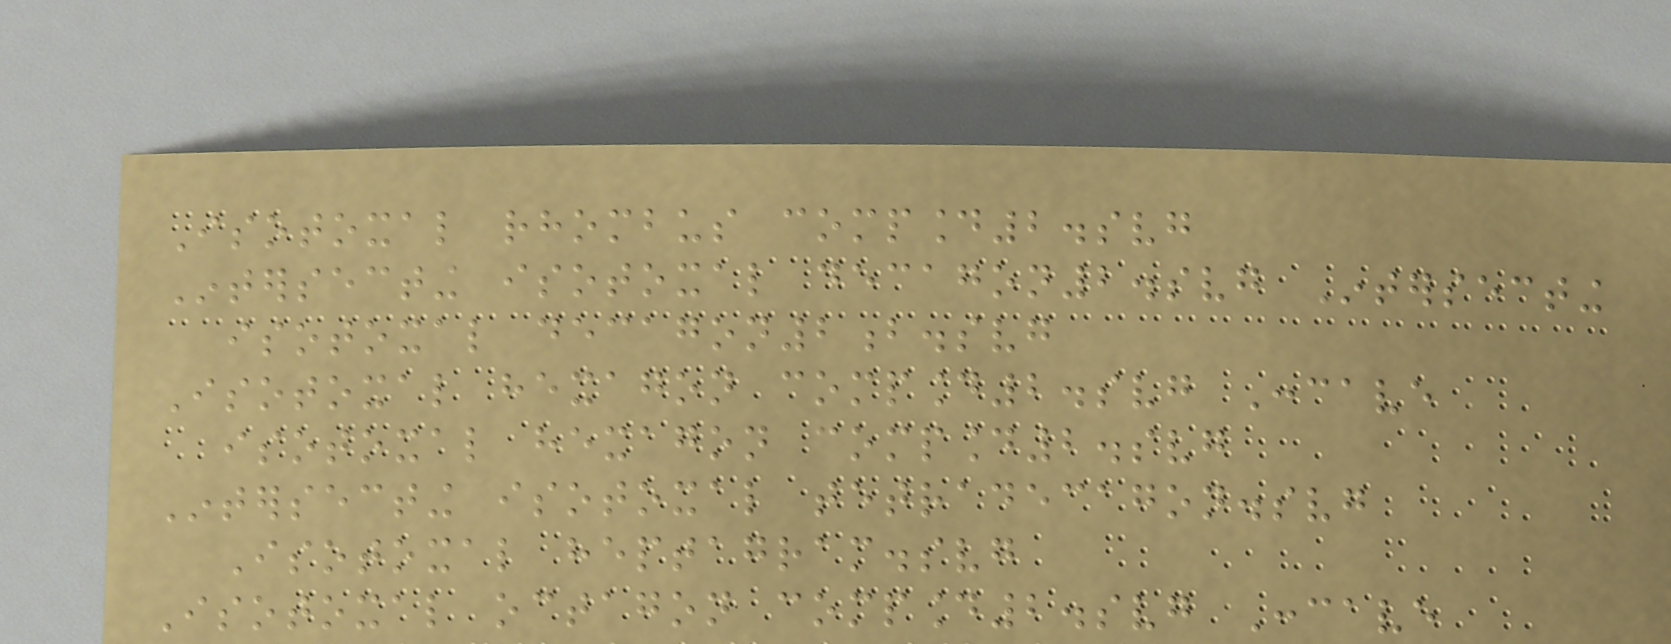Isotoxal rhombus compound2.svg
Intersecting isotoxal decagon2.svg Intersecting
isotoxal decagon2b.svg
Isotoxal hexagon compound2.svg Concave
isotoxal hexagon compound2.svg
Intersecting isotoxal tetradecagon.svg
Isotoxal heptagram.svg
Isotoxal octagon compound2.svg Concave
